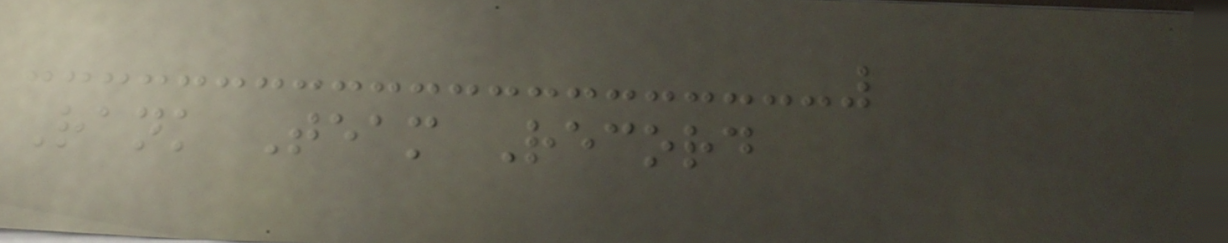Rank Team Record
